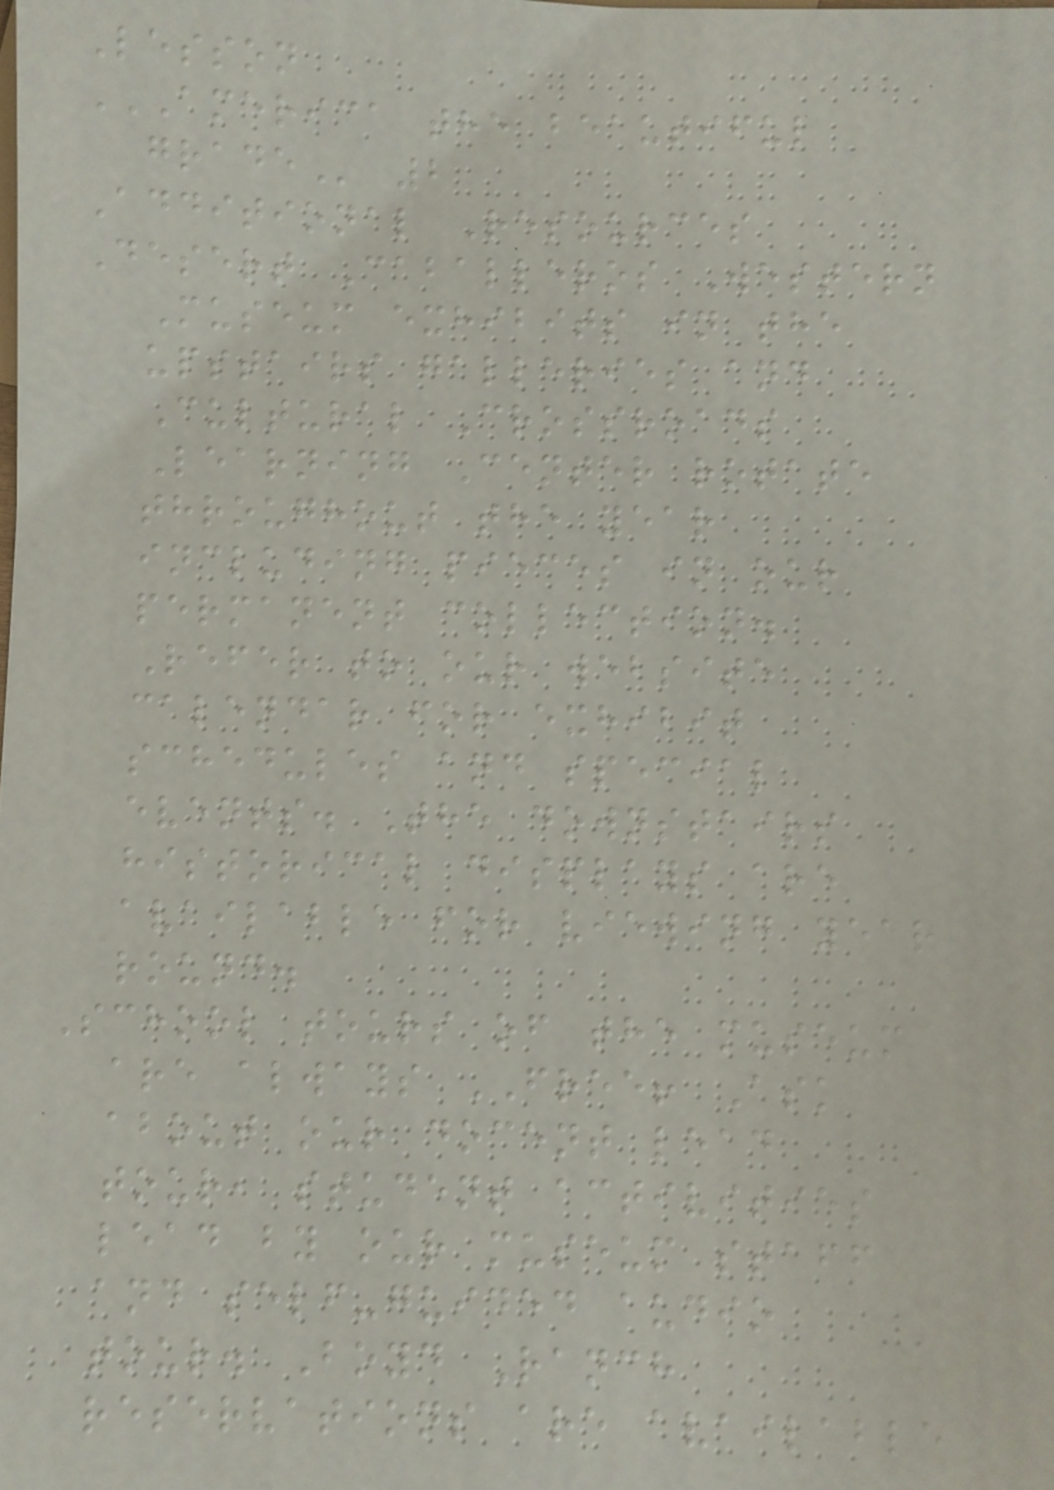Lesson
AMERICA THE BEAUTIFUL
GRADE 2
Additional Resources
Desert Caballeros Western
Museum exhibits in the
upstairs galleries and
Cultural Crossroads
Learning Center rotate
throughout the year
including pieces in our
permanent collection.
Refer to our website
calendar for exhibit
schedules and special
events. The downstairs
historical displays are
available for viewing year
round.
School tours of the museum
are always FREE! Ask
about our docent lead
tour, student activities
lead by our museum staff
and self-guided audio
tour. Boyd Ranch
reservations are available
